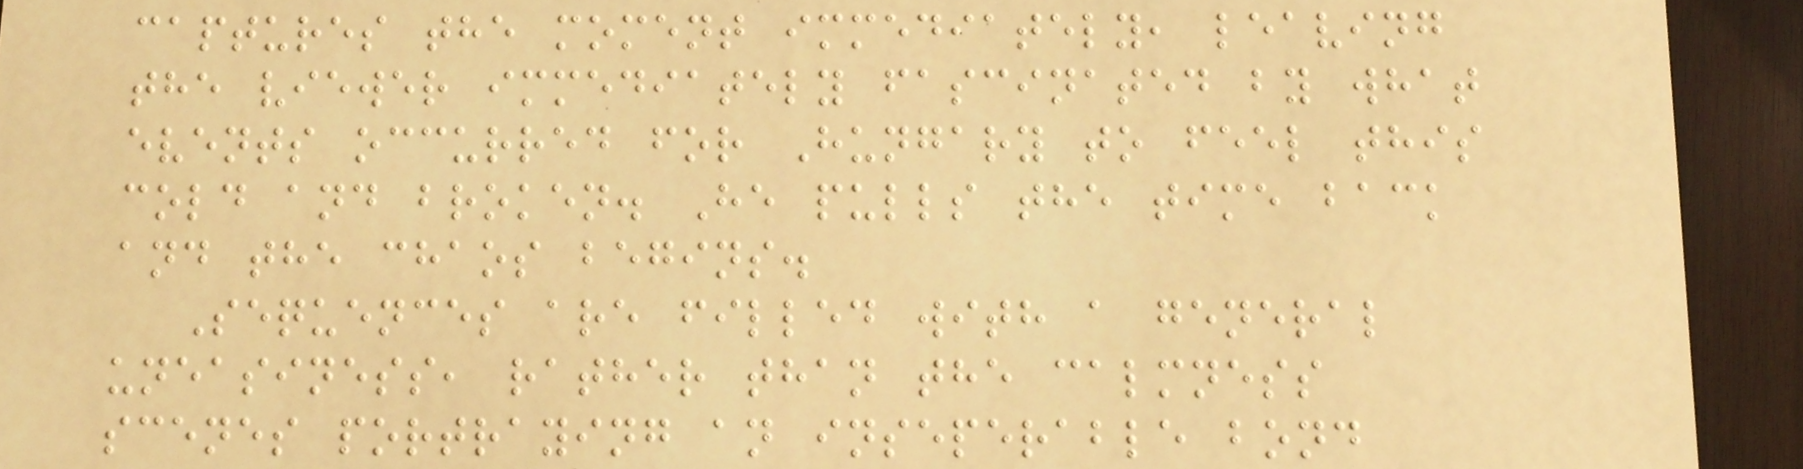captures the moment immediately, leaving
the viewer immediately fascinated by what
events occurred for Hungary to feel this
cold and broken. He pulls the time back
and the chaos begins.
Sequences are filled with a general
uneasiness, rather than the calmness
scenes portraying an inseperable bond
